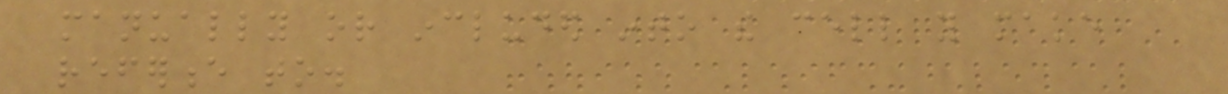manually or included into the cell you make
reference to.
